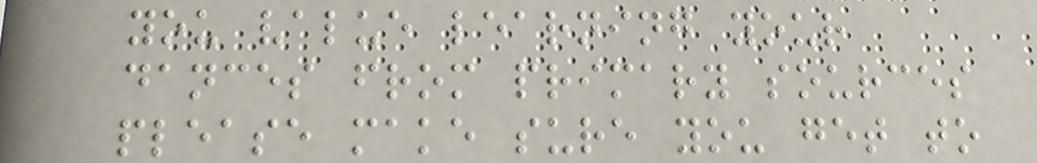you value learning your
dances from primary sources
please make sure you get to
